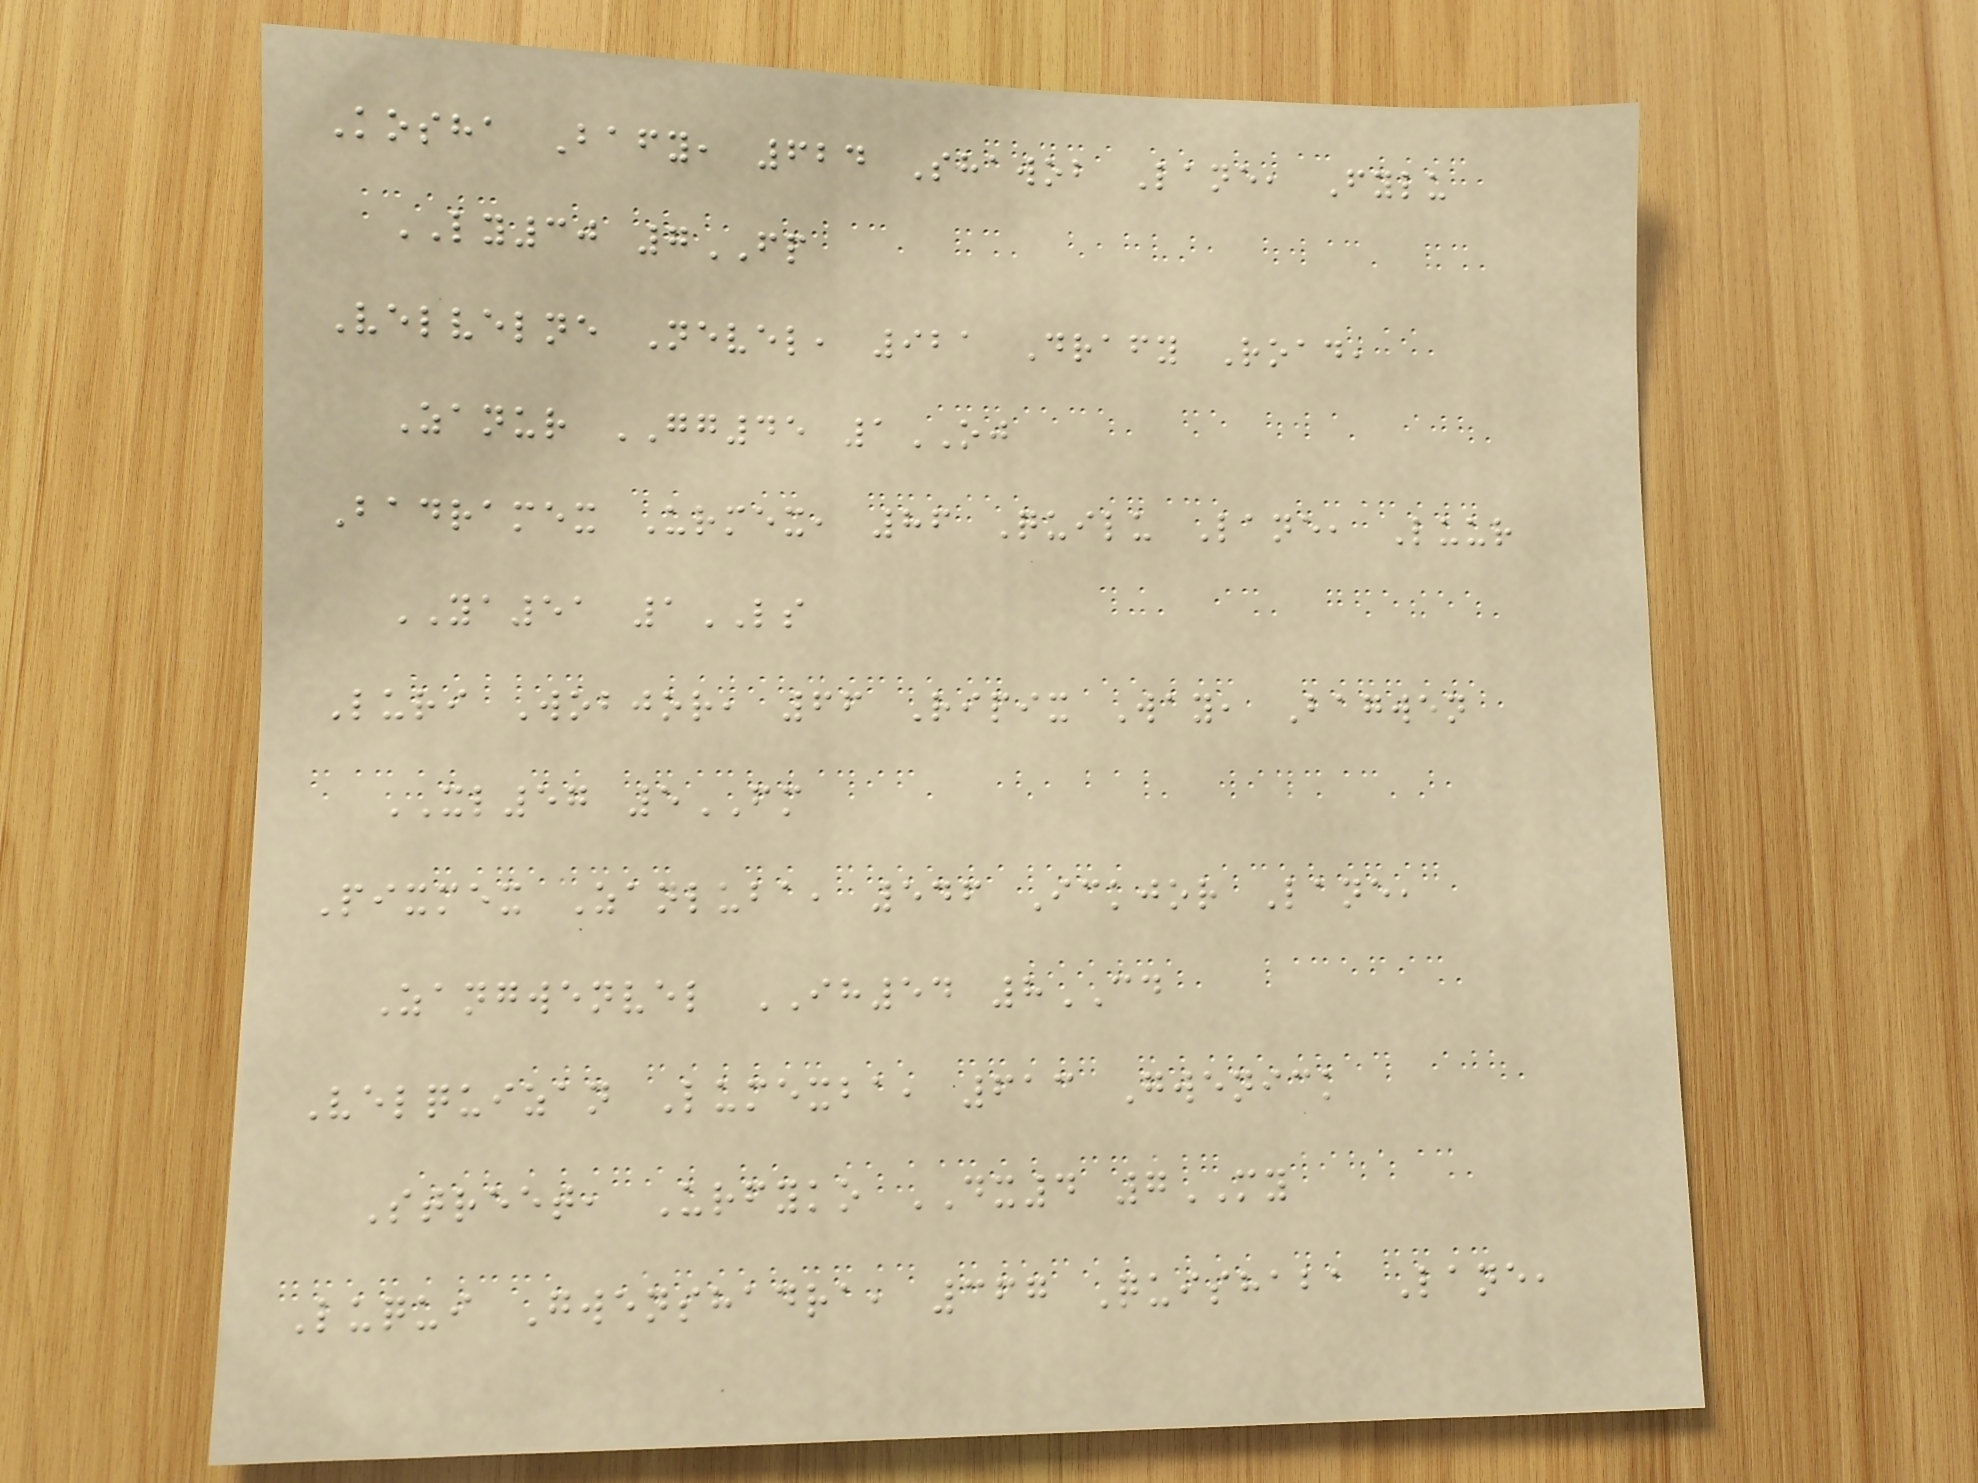Kosha Bafy, 624 Shawob Lane, Fylu
LY30 7FP
Velvelne Nevel, 921 Drafy Road,
Zanur GG45 1OJ
Badramex Urmex, 86 Quilu Lane, Luur
YA51 1LS
Luri Wobjor, 66 Ripix Way, Bagwen
XL57 5FM
Pixmex Zanluba, 546 Ickjor Lane,
Zangwenvel IH54 8CD
Velquizan Lumexba, 613 Gwenick
Street, Urfyko DX4 7MY
Luqui Gwenshadra, 367 Quishaba Lane,
